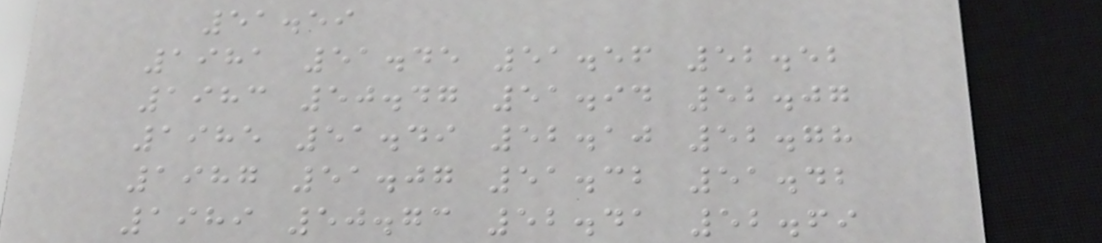51.59
1981 51.45 51.56 52.52
1983 50.47 51.94 52.07
1985 51.49 52.10 52.78
1987 51.07 51.32 51.42
1989 50.73 52.41 52.69
